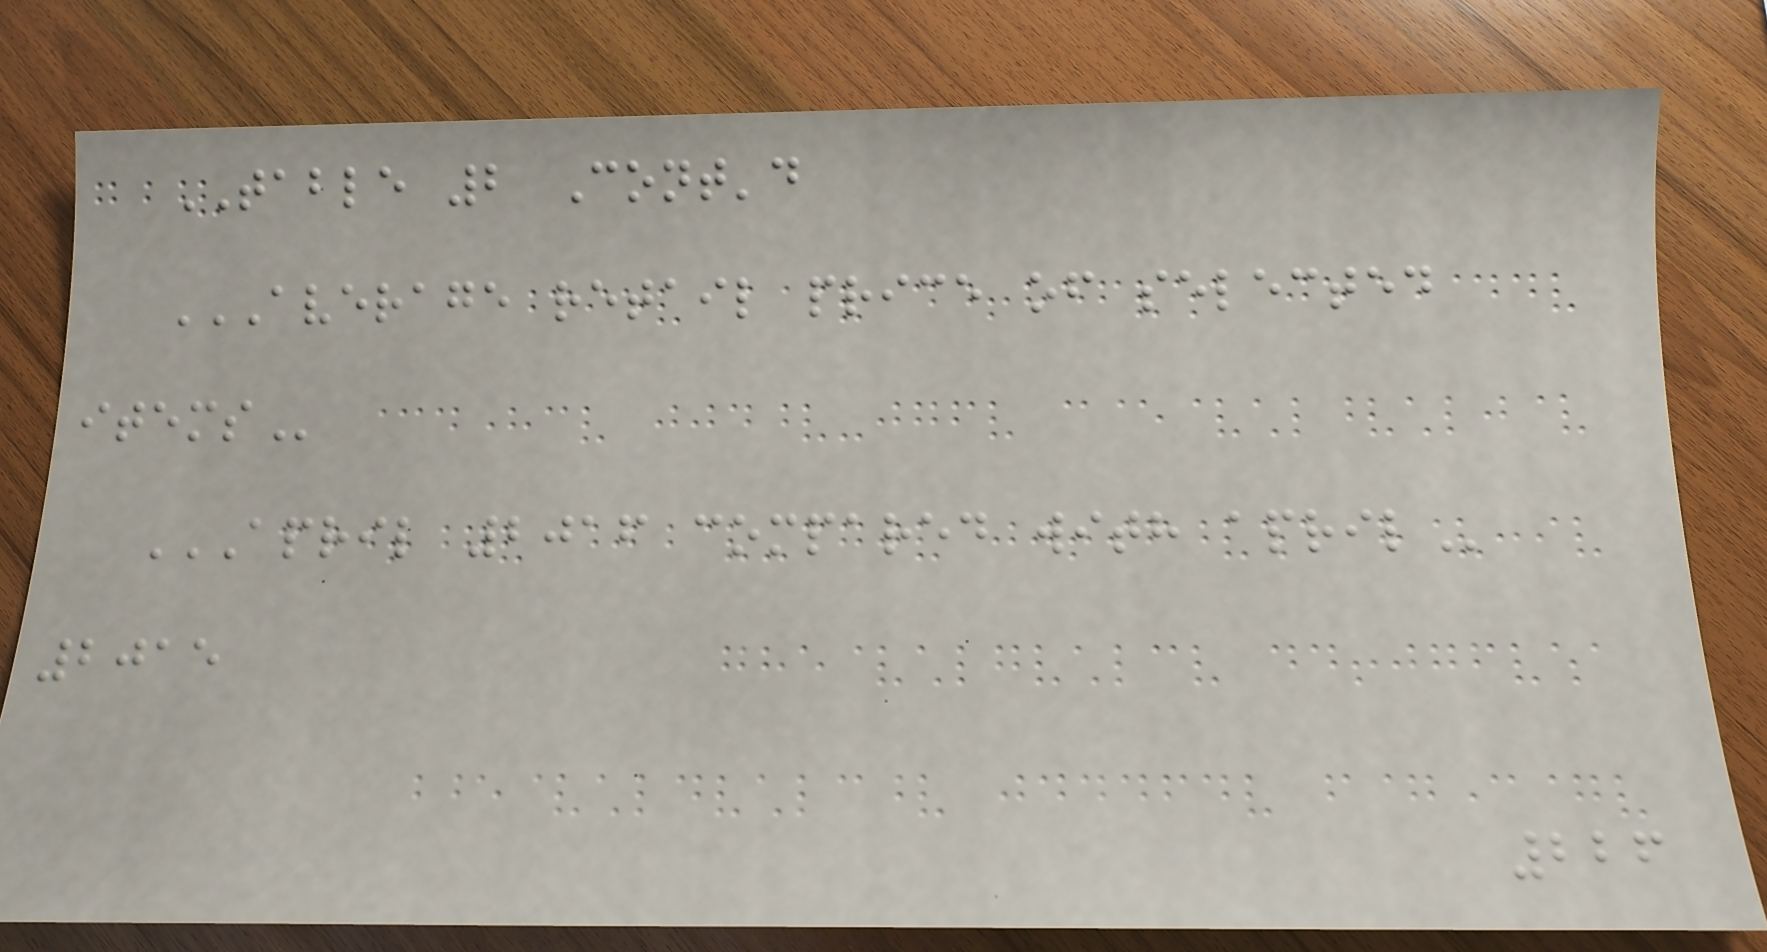TABLE 2 Cont'd
AVERAGE RETAIL PRICE OF SELECTED
ITEMS
APRIL 2016 COMPARED WITH APRIL
2015
226
